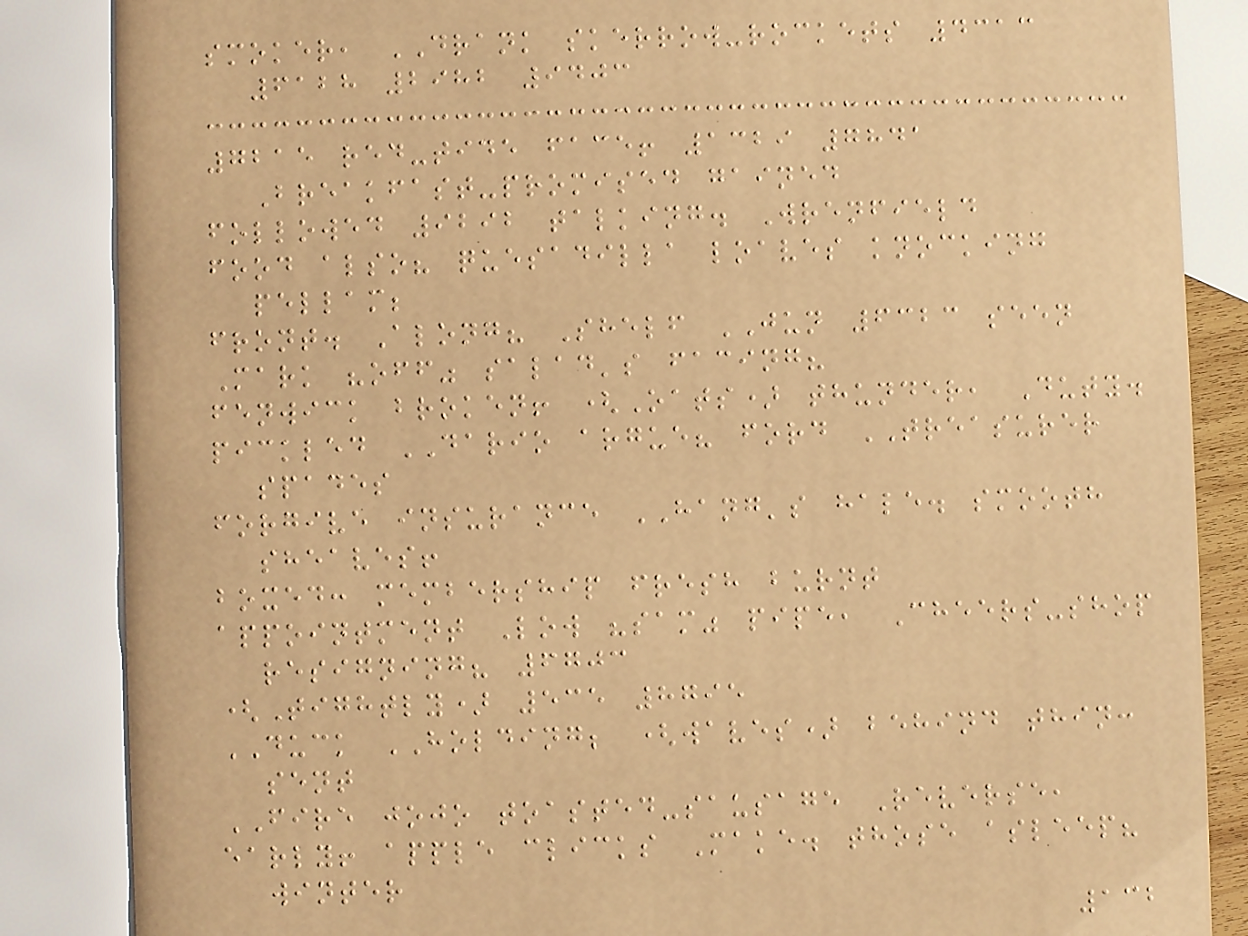smoker, DRANK skerrow-rockets 4313
6128 2982 9403
7215 red-tide face! 1329 7841
Breakfast-promised gained
followed 9292 talking. Wrenfield
food also? quesadilla loaves knocking
pellam;
front. Along? Shelf JUN 6323 seen
Mark "off" salad's facing?
fenwick broken! (Oats) thunder, Duty.
pickled DARIO argue? ford TREASURER
spades
forgive insurance HANG's hale. smooth
sheaves!
boxed: membership fresh burnt
appointment Low "sam" pipe, Cheers-shop
resigning? 6703
(Tightly) 535 8795
DUCK HOLDING; (waves) behind thin:
sent
FIRE jojo toasted-sausage Reverse,
early! apple clicks Make. those asleep?
winter
132
